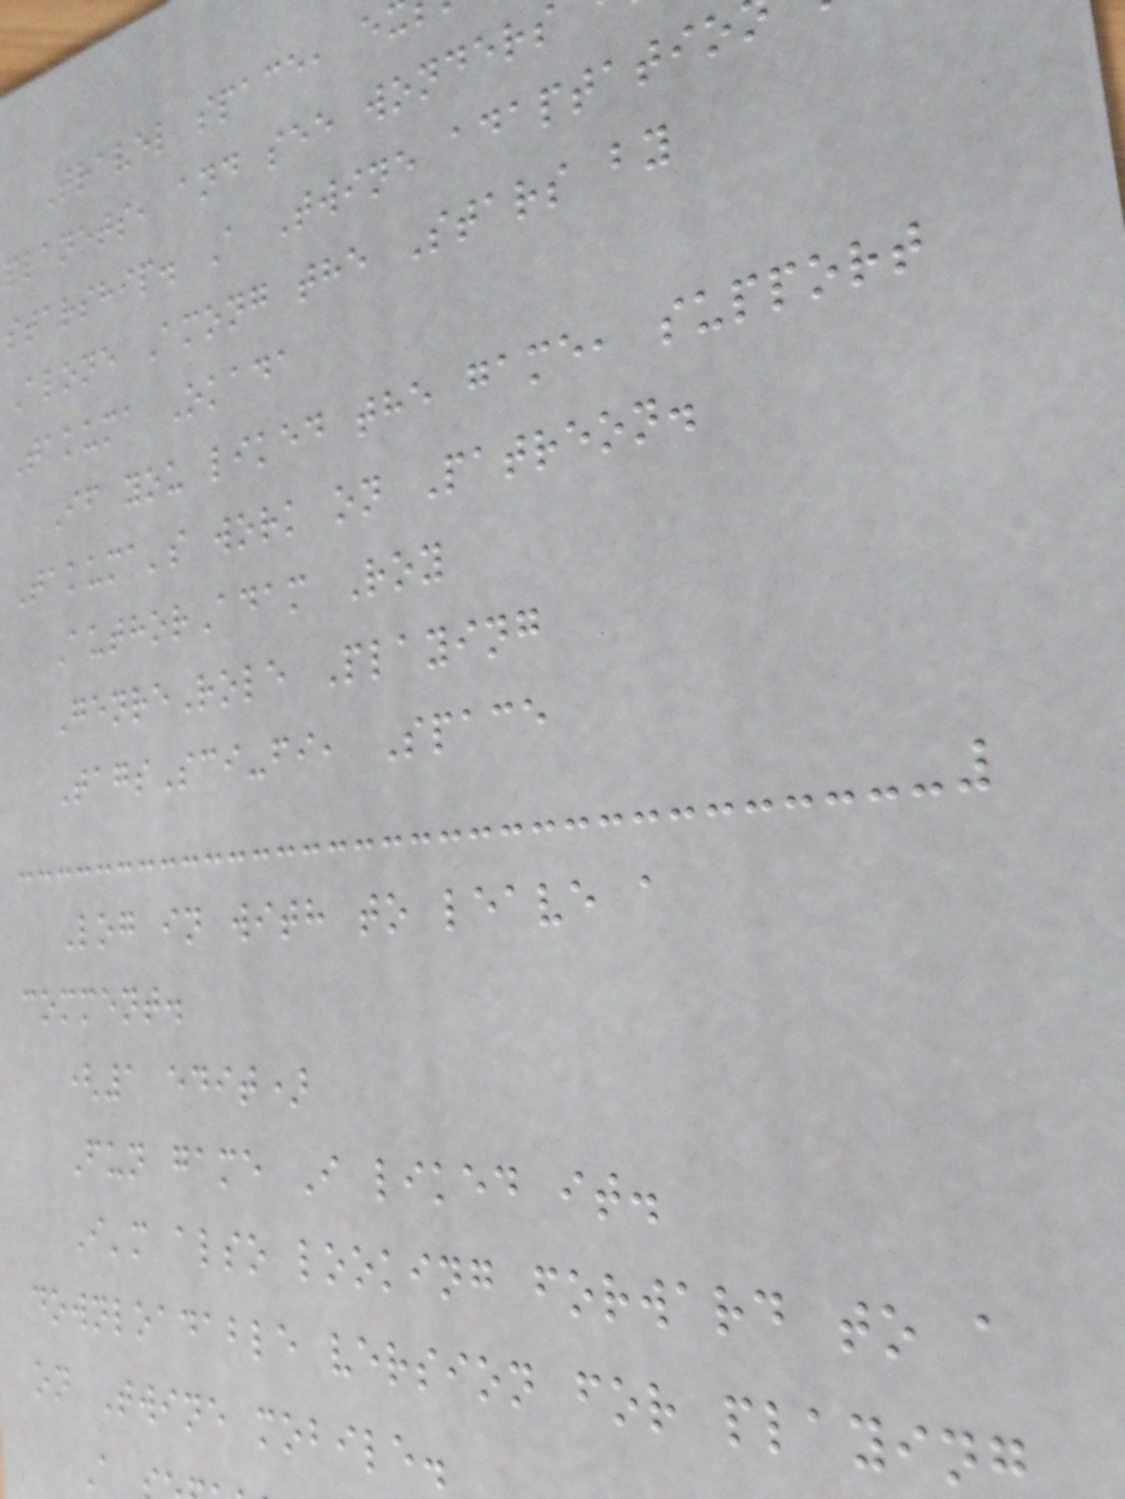Travel space, e
planets, and see wonders
starship. A Twine adaptatio
Alone Among the Stars by
Takuma Okada
If you liked the game, support
Takuma's work on Patreon.
AuthorAdam Roy
GenreRole Playing
TagsSci-fi, Space
Log in with to leave a
comment.
(1 edit)
Fun game I liked it.
I'm also looking forward to a
downloadable version for playing
on Twine mobile.
